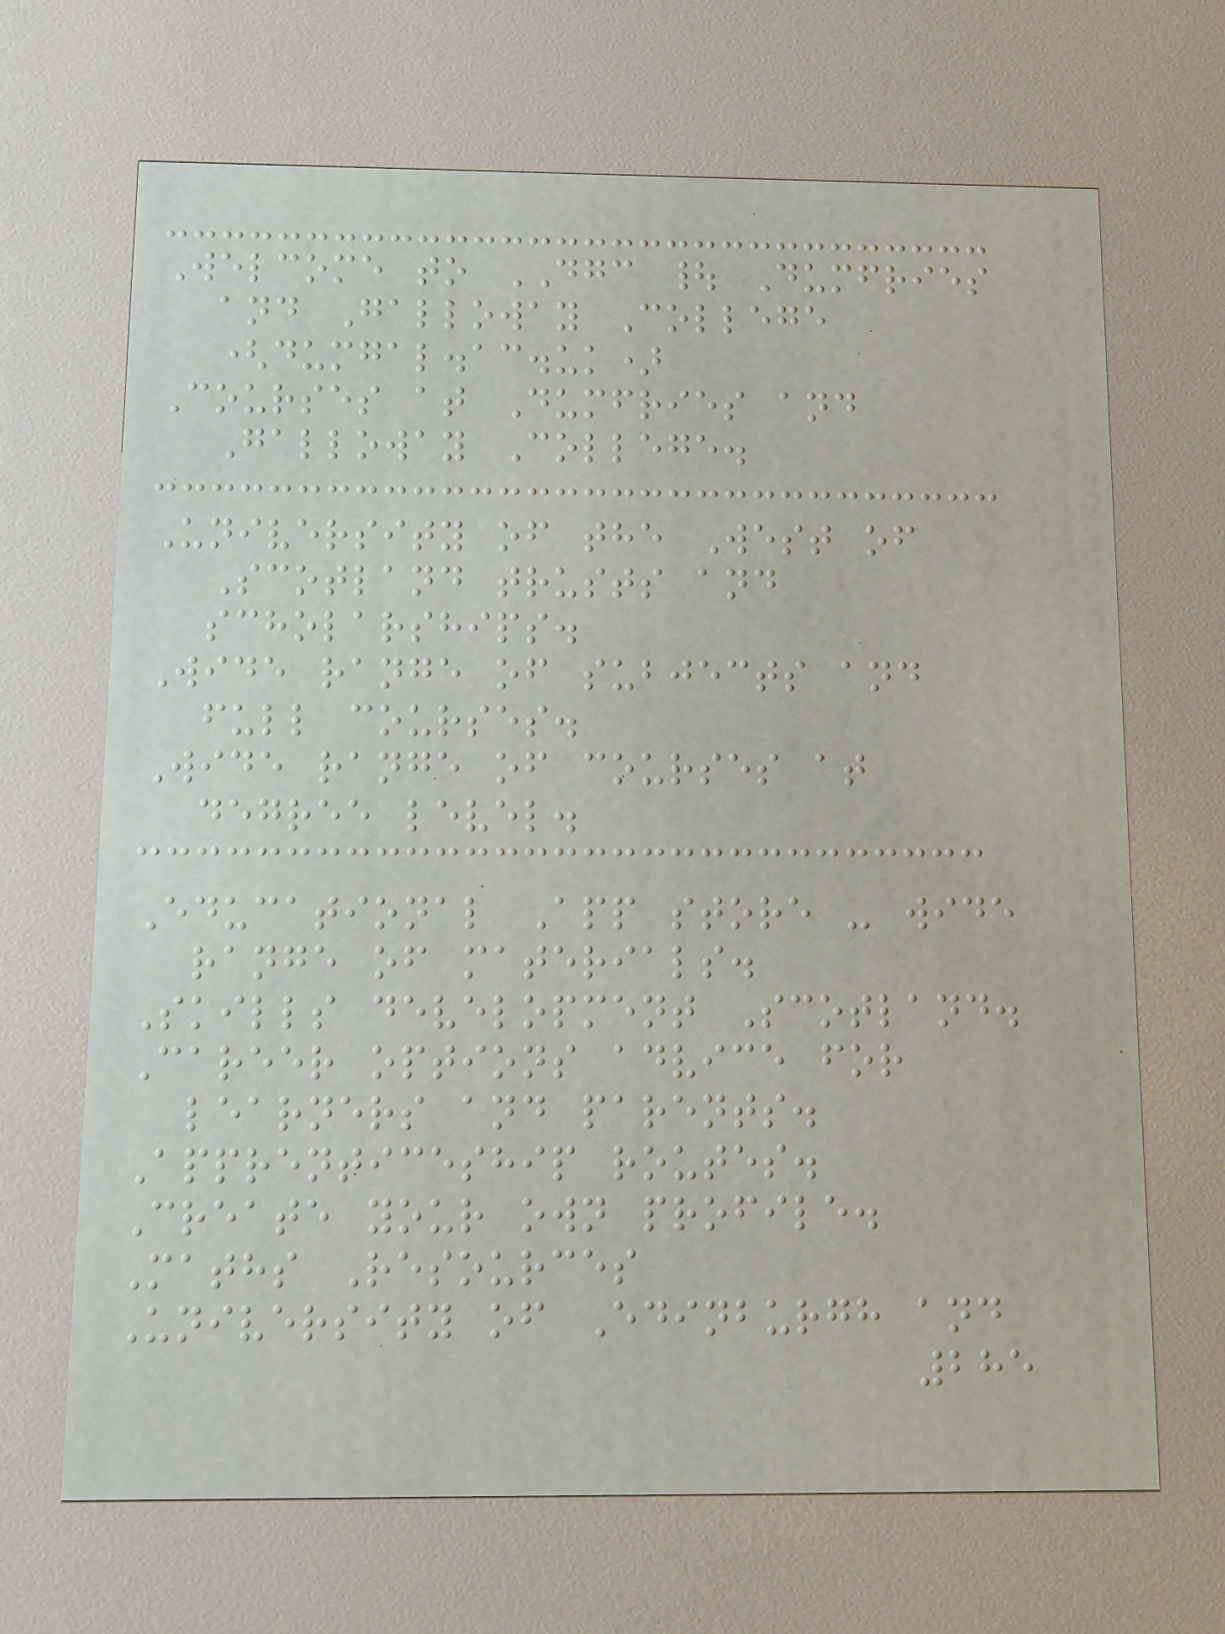Welcome to DGC | Dumfries
and Galloway College
(dumgal.ac.uk)
Courses at Dumfries and
Galloway College.
University of the West of
Scotland trusts and
scholarships.
Wide range of subjects and
full courses.
Wide range of courses at
degree level.
Educational App store - wide
range of materials.
Skills development Scotland.
Career options advice for
learners and parents.
Apprenticeship routes.
Create your own profile.
Maths Resources
University of Edinburgh and
285
